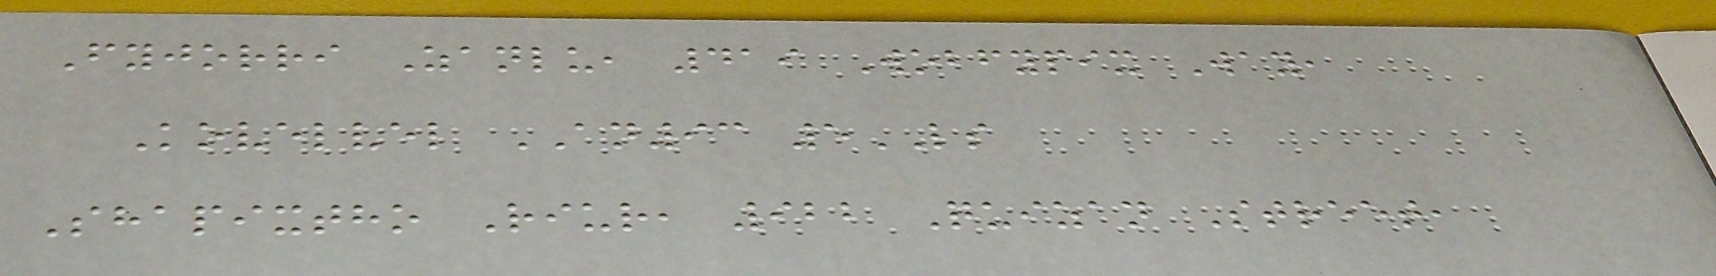Fyjorri Zanlu, 419 Wobfypix Way,
Kovelvel AN93 5LS
Shapixtho Riur, 922 Quizan Street,
